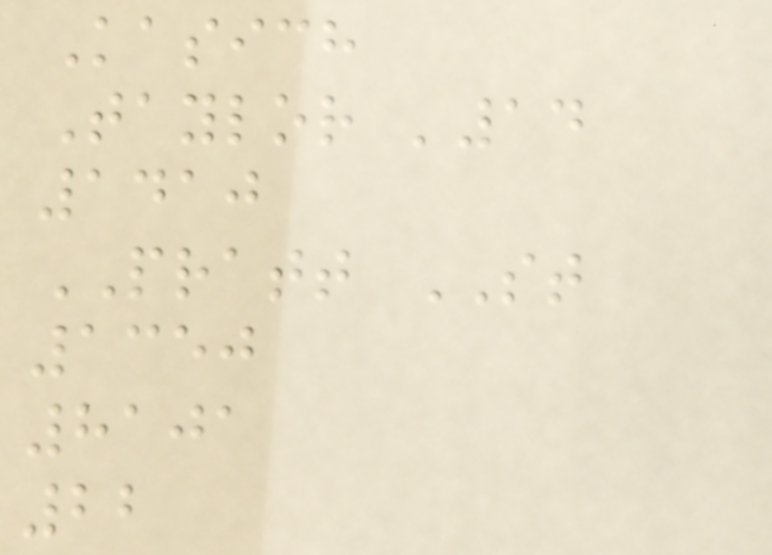Kasich
Taylor '14
1410
PRATT ST
1350
8101
22
